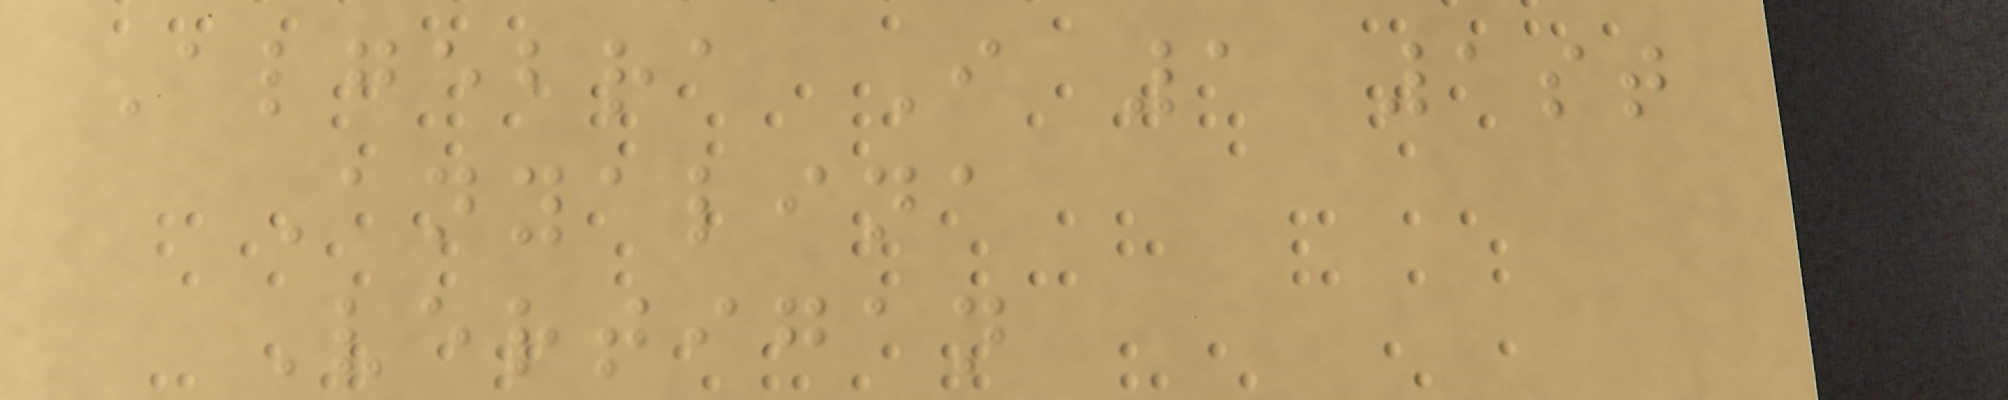Algebra I 1 1st
Anyalina
Vertigan
